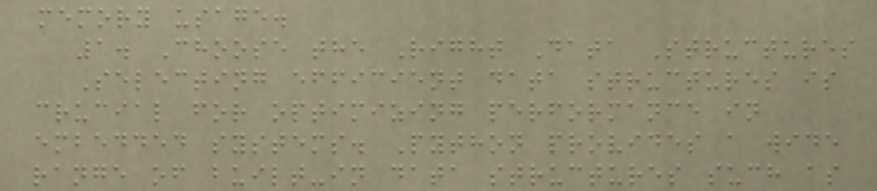memory usage.
1. Choose the Right Data Structures
Selecting efficient data structures is
crucial for optimizing performance in
embedded systems. Python provides a wide
range of built-in data structures such as
